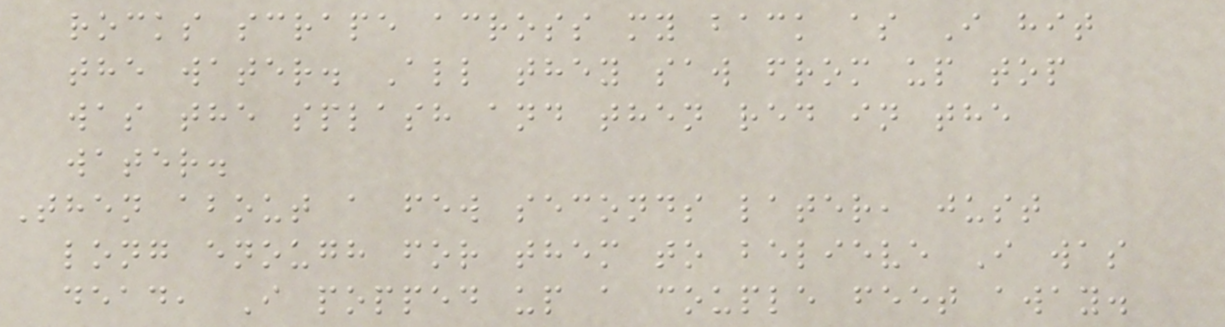rocks scrape across my back as I hit
the water. All they saw from up top
was the splash and then red in the
water.
Then about a few seconds later, just
long enough for them to believe I was
dead, I popped up a couple feet away.
